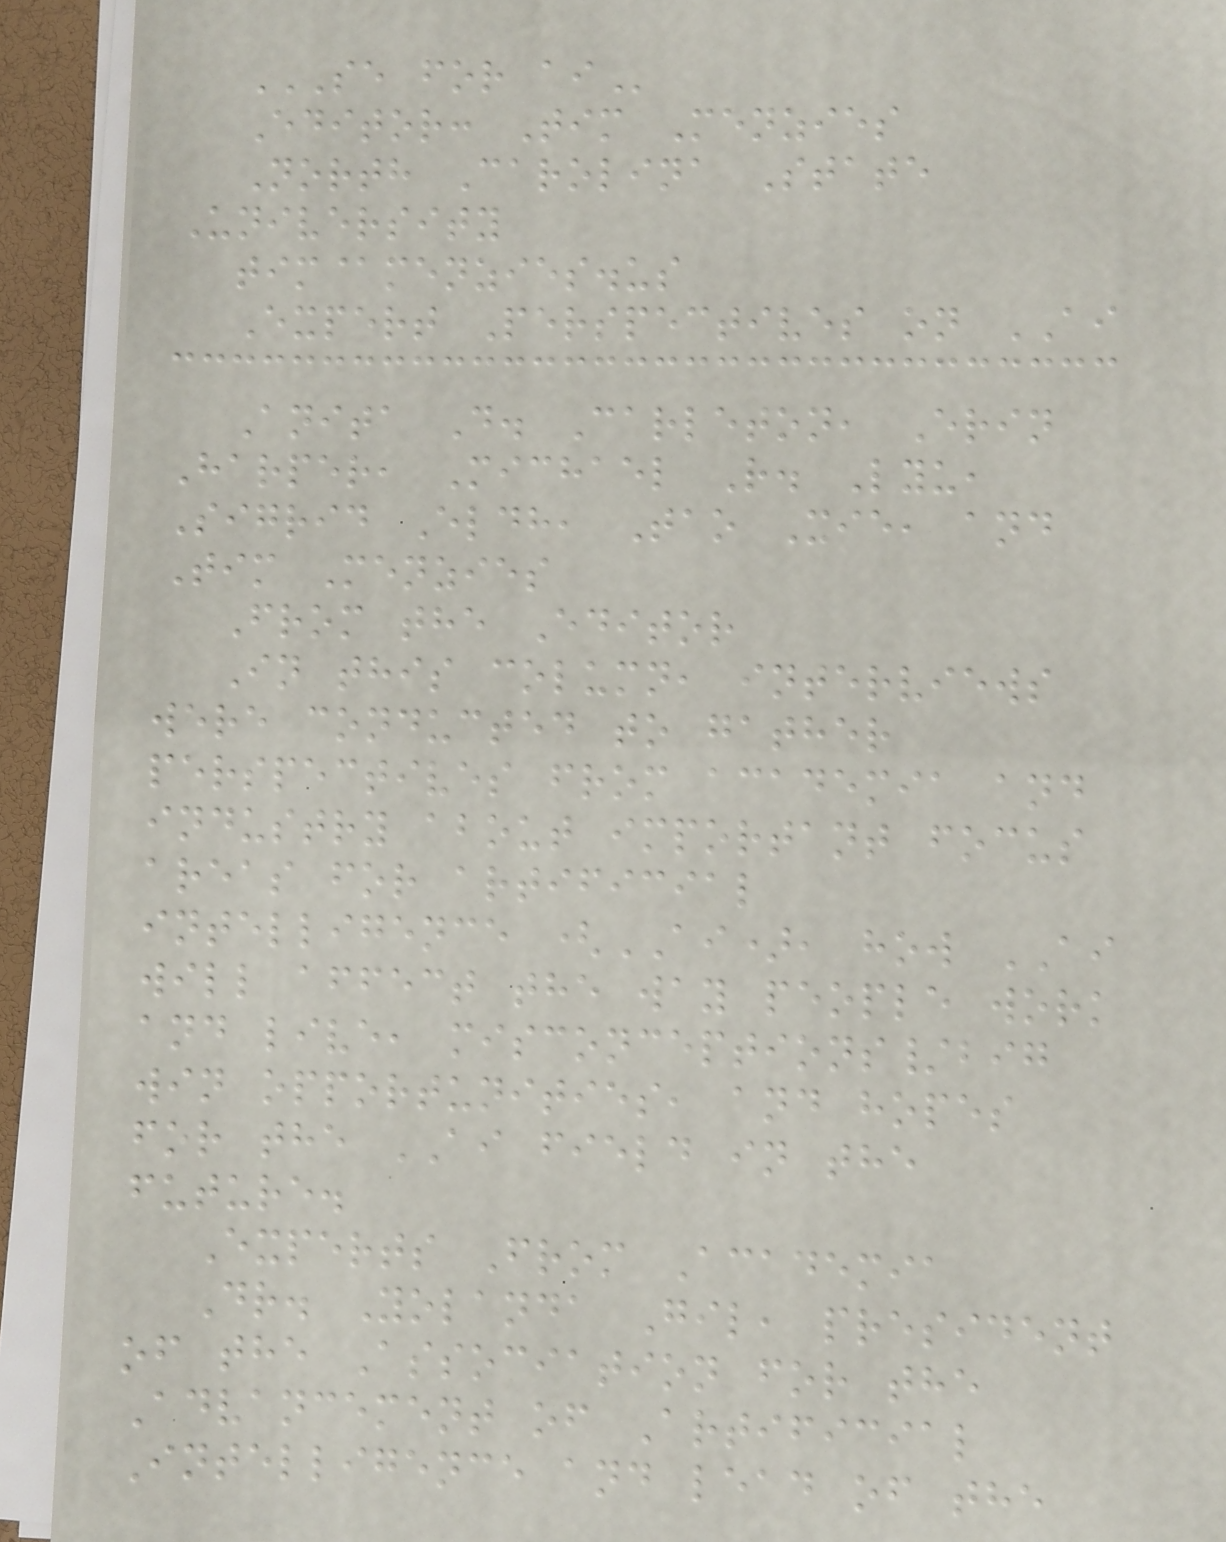SE FOR AI
Editor: Tim Menzies
North Carolina State
University
tim@menzies.us
Expert Perspectives on AI
Anita D. Carleton, Erin
Harper, Michael R. Lyu,
Sigrid Eldh, Tao Xie, and
Tim Menzies
From the Editor
In this column, interviews
were conducted to gather
perspectives from academia and
industry about important focus
areas for artificial
intelligence (AI), how AI
will affect the way people work
and live, misconceptions/big
win opportunities, and hopes
for the AI field in the
future.
Experts From Academia
Dr. Yolanda Gil, president
of the Association for the
Advancement of Artificial
Intelligence and lead of the
